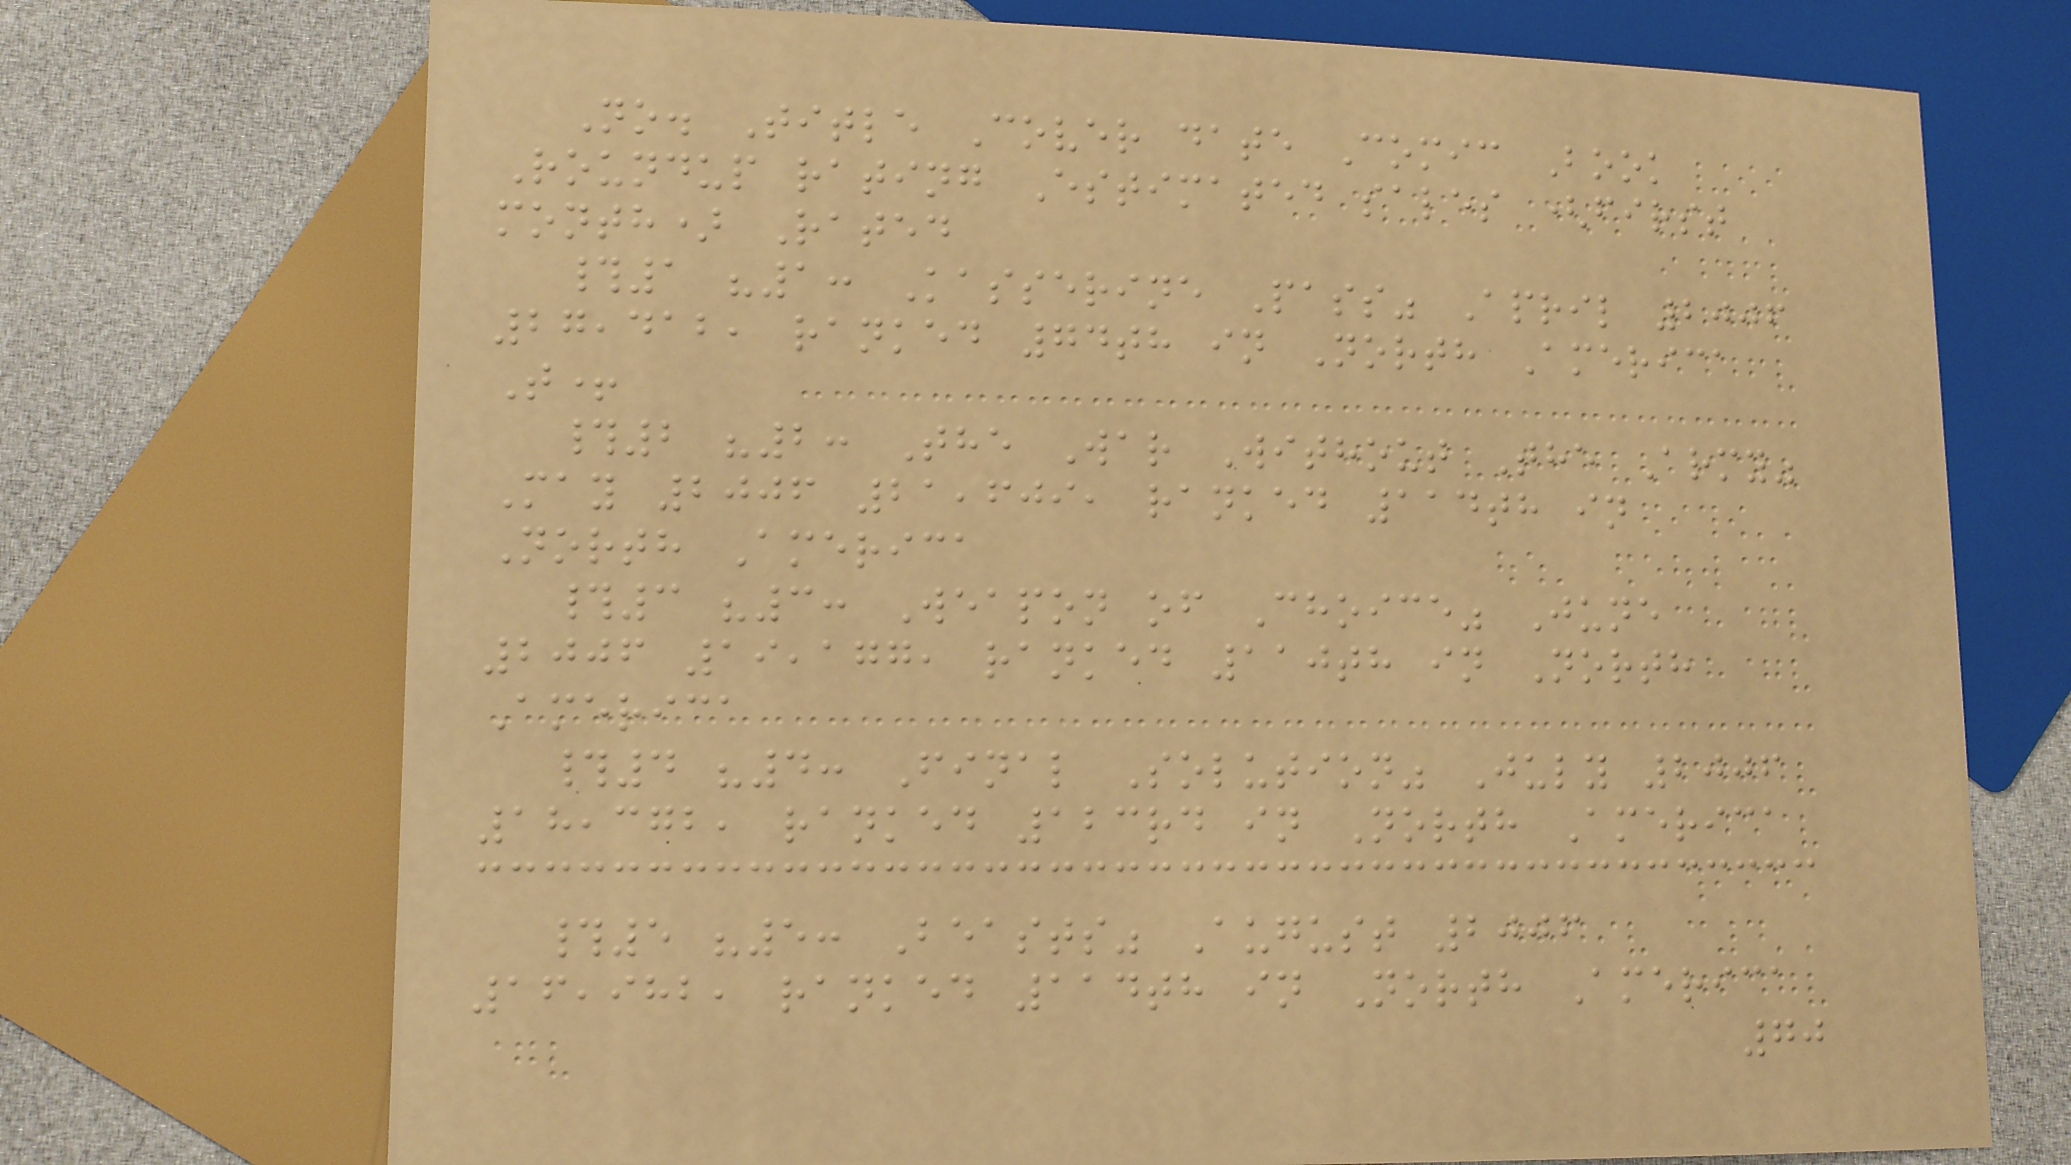No. Title Cover date Comic Book
Roundup rating Estimated sales (first
month) Rated
#1 "1: Kasserine Pass" April 2006
27,412, ranked 74th in North America
T+
#2 "2: The War Without The Army"
May 2006 21,609, ranked 114th in
North America
#3 "3: Weapon of Choice" June
2006 19,177, ranked 110th in North
America
#4 "4: Final Solution" July 2006
18,372, ranked 123rd in North America
#5 "5: Beasts" August 2006
16,982, ranked 114th in North America
70
